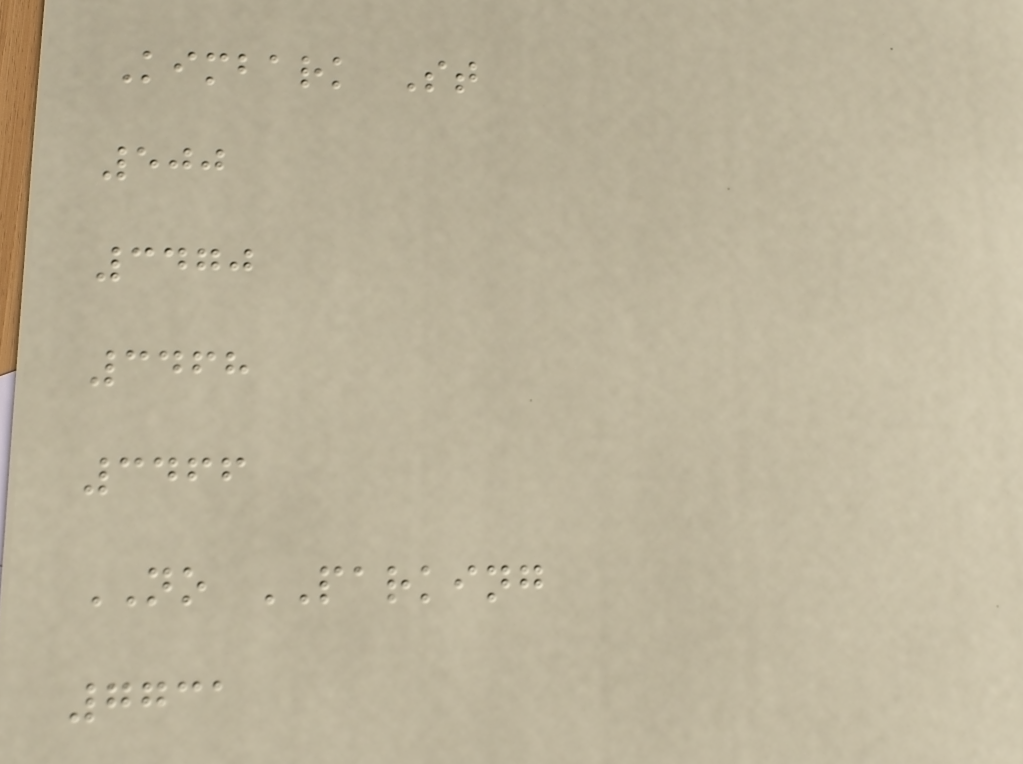Kimbark St
500
3470
3468
3466
NO PARKING
7731
